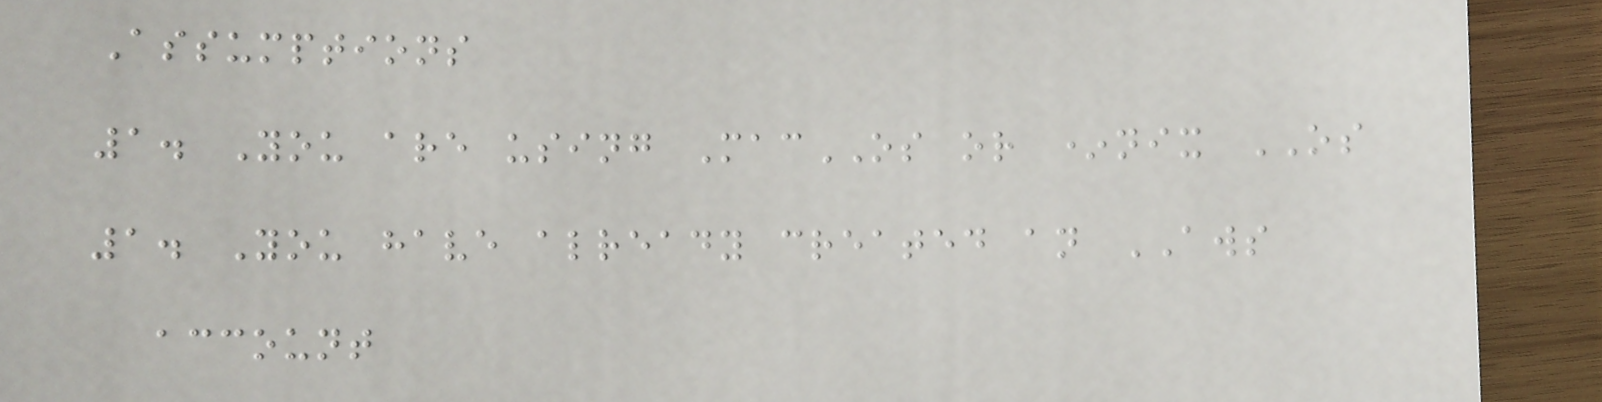Assumptions
1. You are using MacOS or *nix OS
1. You have already created an AWS
account
